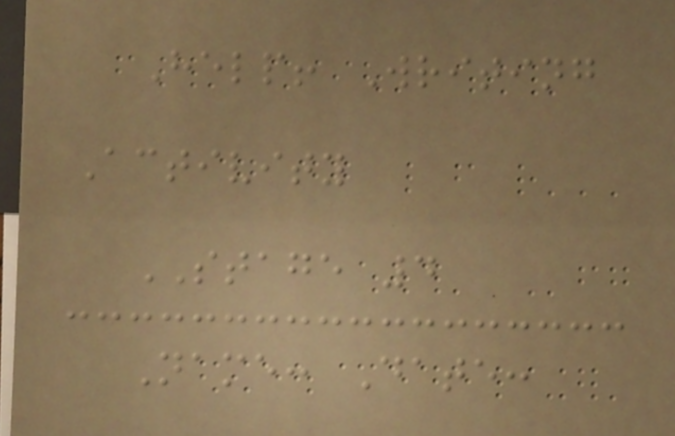Help! Writing
Activity
STAGE 4
Name: Date:
